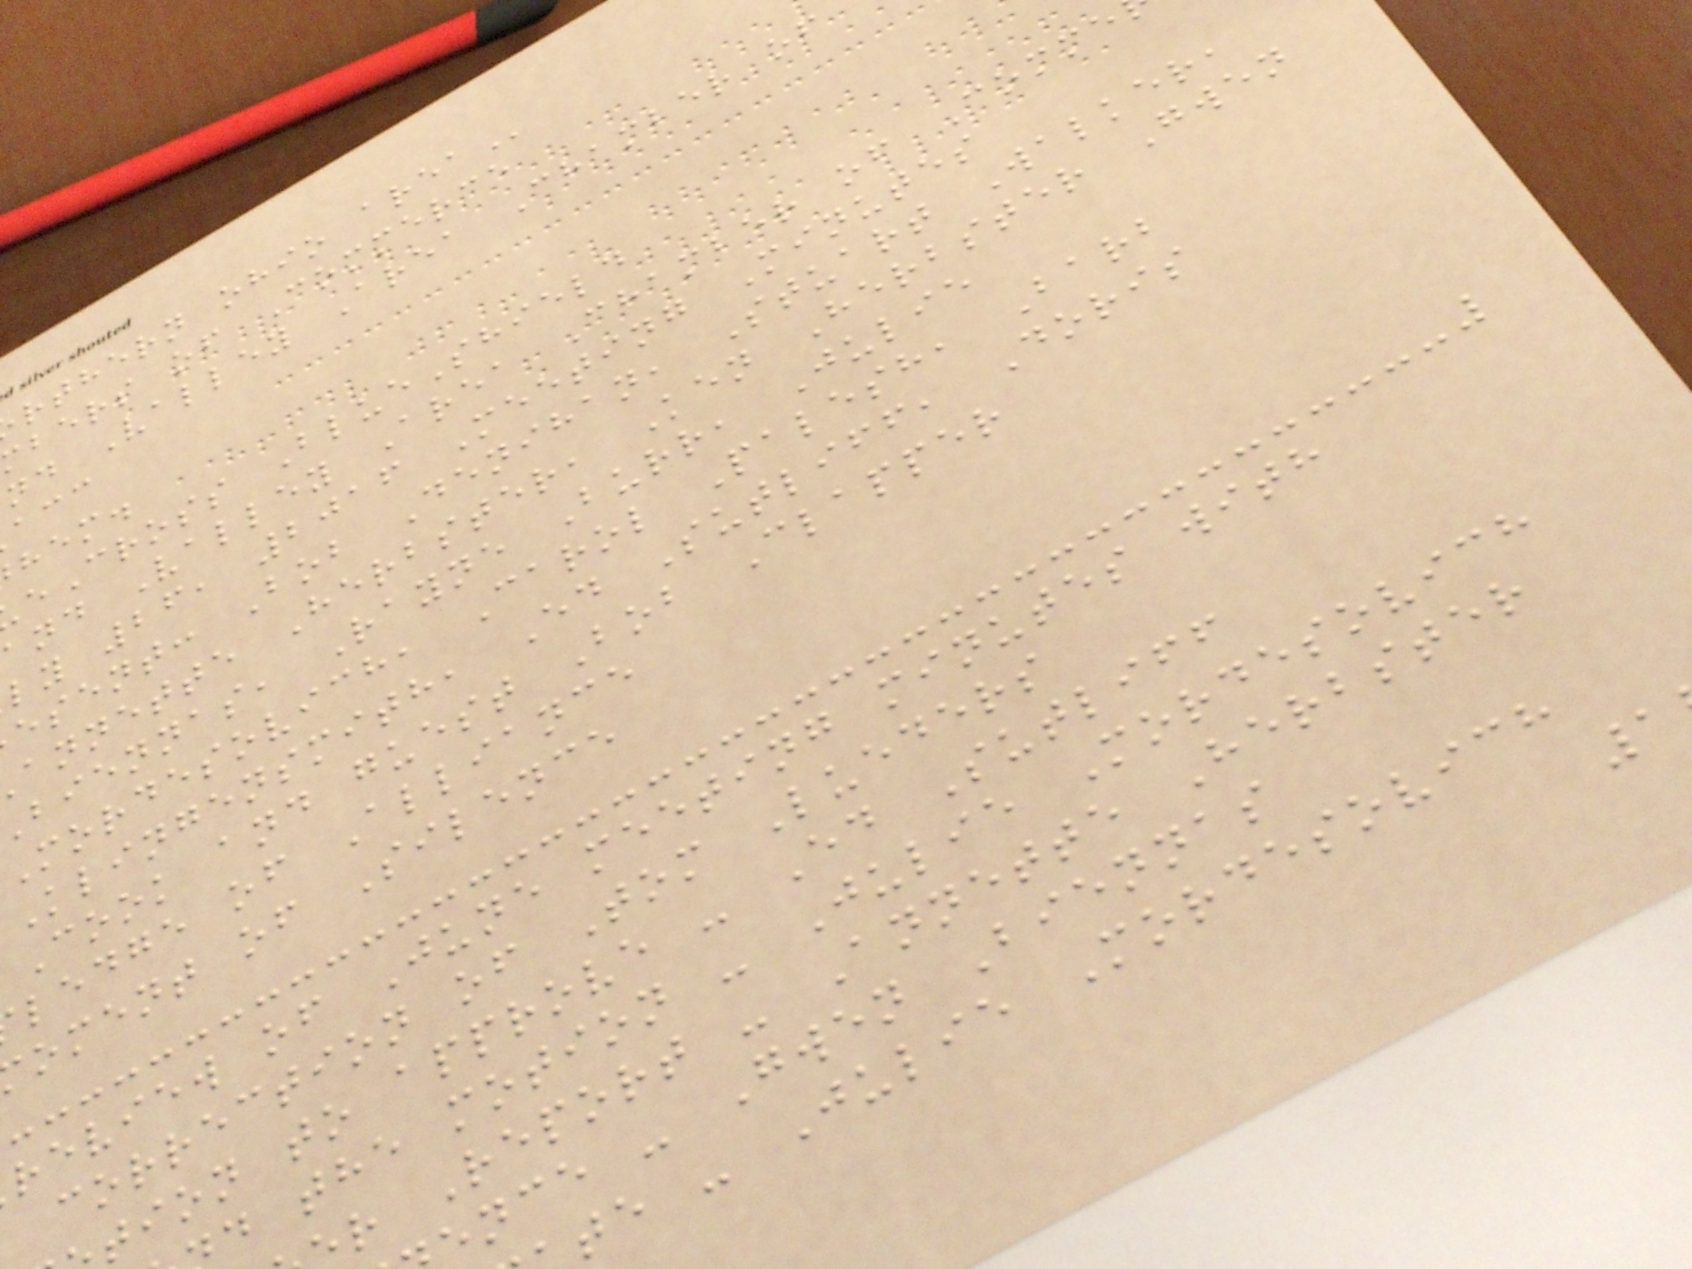rthern ohio
bers of Commerce
nd Valley Area Chamber of
hem.
eCross BlueShield
and Valley Area Chamber of Comme
ly 26, 2016 Meeting Minutes
esent: Bob Denihan, Stuart Walker,
annette Herbster, Ken Herbster Gwen
biennas, Rayne Burr, Julie
Mordesovich, Carol Palesh, Barb
Klingensmith, Ed Sutliff, Doris
Cook and guest Bob Clapper
ledge of Alliance
oment of Silence
review of June meeting minutes with
correction of Tom Lueders
tion to approve - Ed Sutliff
d the motion - Julie Mordesovich
r Report - Annette Herbster
ence - Gwen Biennas
te - Julie Mordesovich
